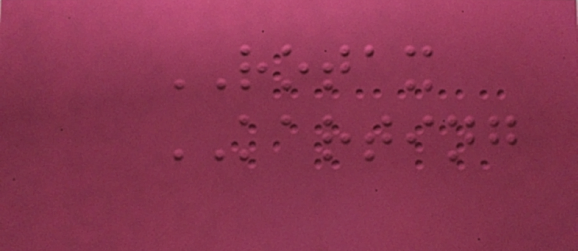ROTAX
KARTING
